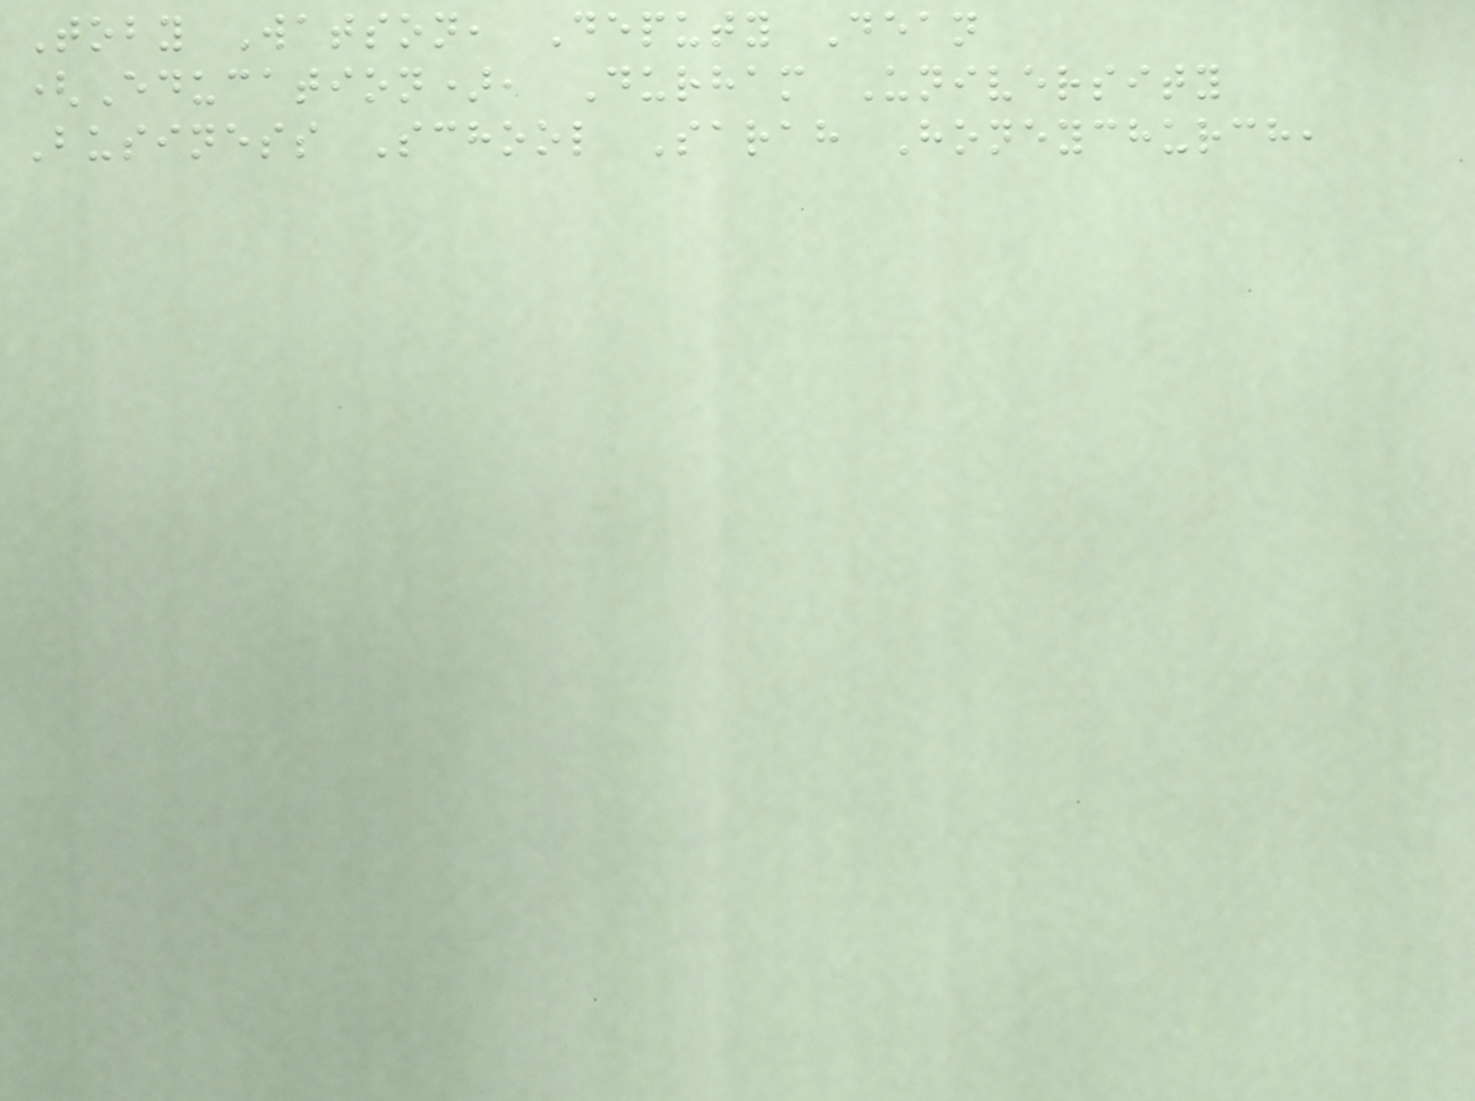Toby Watson, Deputy Dean
(Education), Durham University
Business School Sarah Honeychurch,
